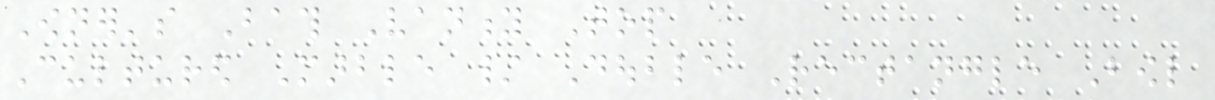Owner's Bath Vanity Top
Cultured Marble / Double Rectangle Bowl
